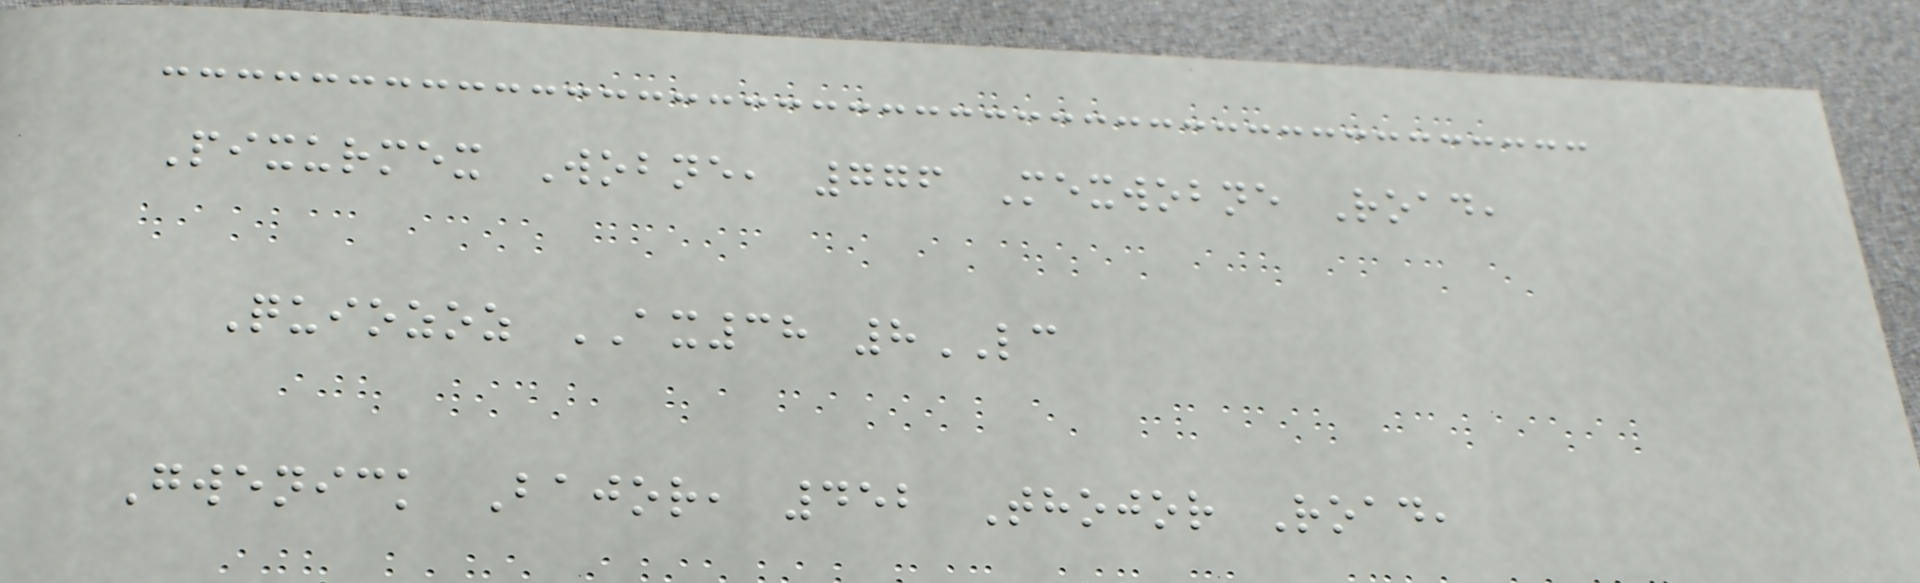Pixurmex Wobne, 776 Mexwobne Road,
Quiozoz AX38 8LC
Gwenick Bajor, 452 Thojor Road,
